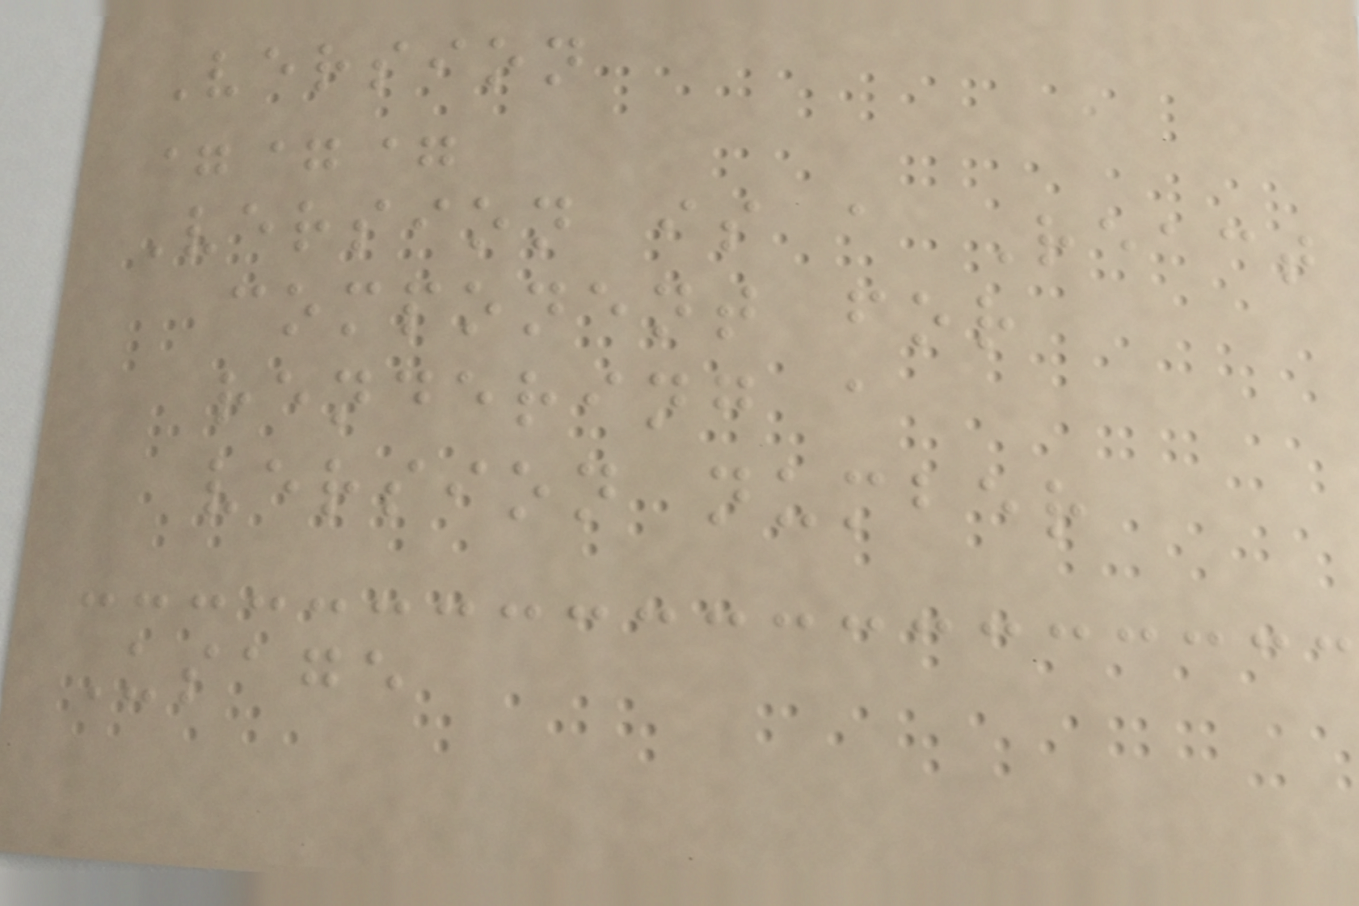Version
===
Version is a React
component for
rendering a
version number
Usage
